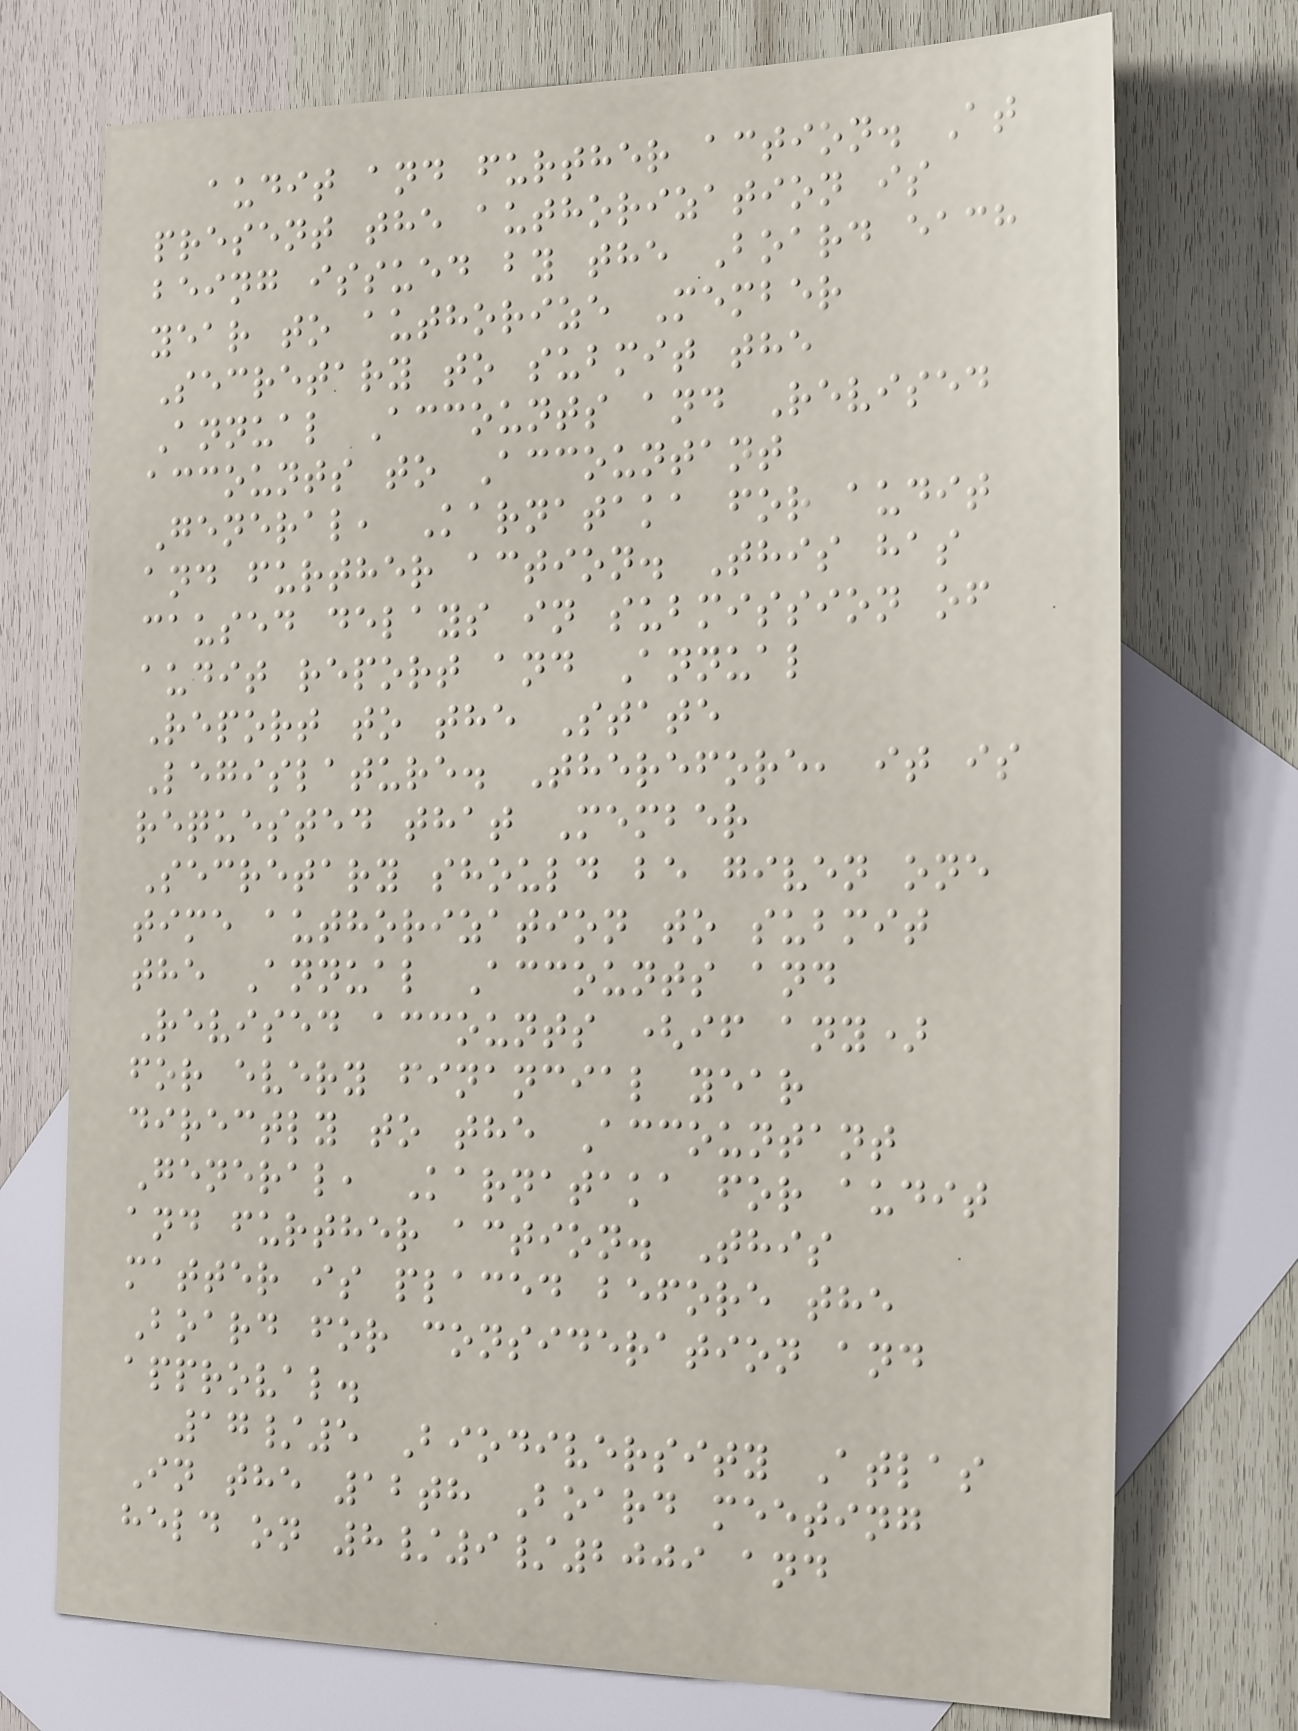audit and further action. At
present the authorization is
being issued by the Board each
year to authorize Member
Secretary to submit the
Annual Accounts and Revised
accounts to Accountant
General, Karnataka for audit
and further action. This has
caused delays in submission of
audit report and Annual
Report to the State
Legislature. Therefore, it is
requested that Member
Secretary should be given one
time authorization to submit
the Annual Accounts and
Revised accounts (if any)
for every financial year
directly to the Accountant
General, Karnataka for audit
and further action. This
matter is placed before the
Board for consideration and
approval.
17/5 Biodiversity Atlas
In the 12th Board meeting
held on 8/9/2009 and
